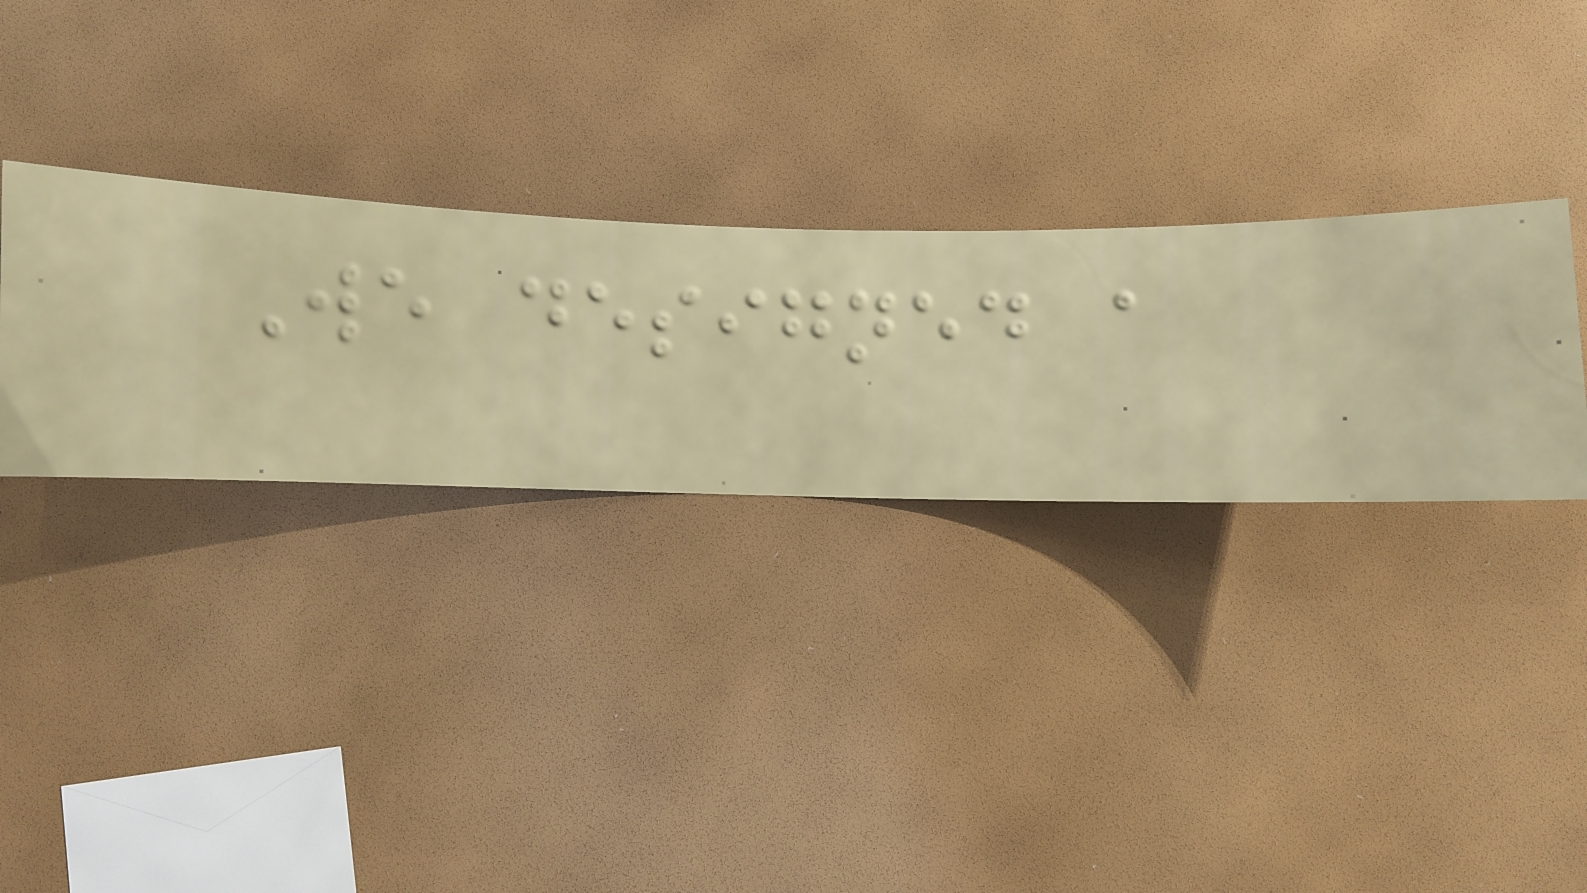We designed a
